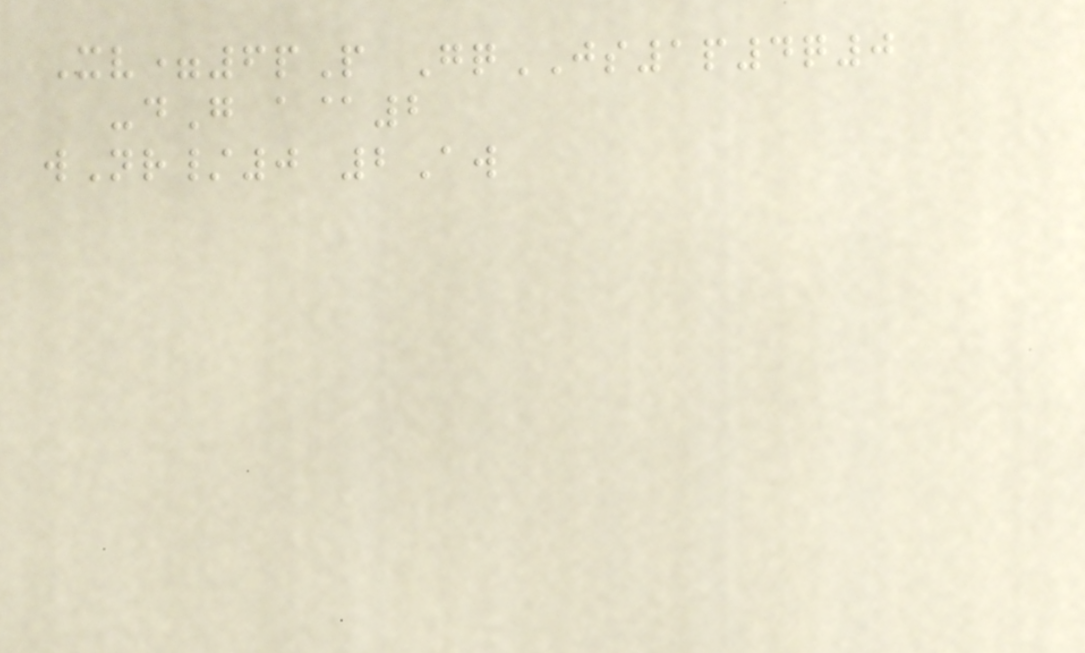Xv=6pP GqJS1p4q0
-dG a@2
wNr/0 2Aw
